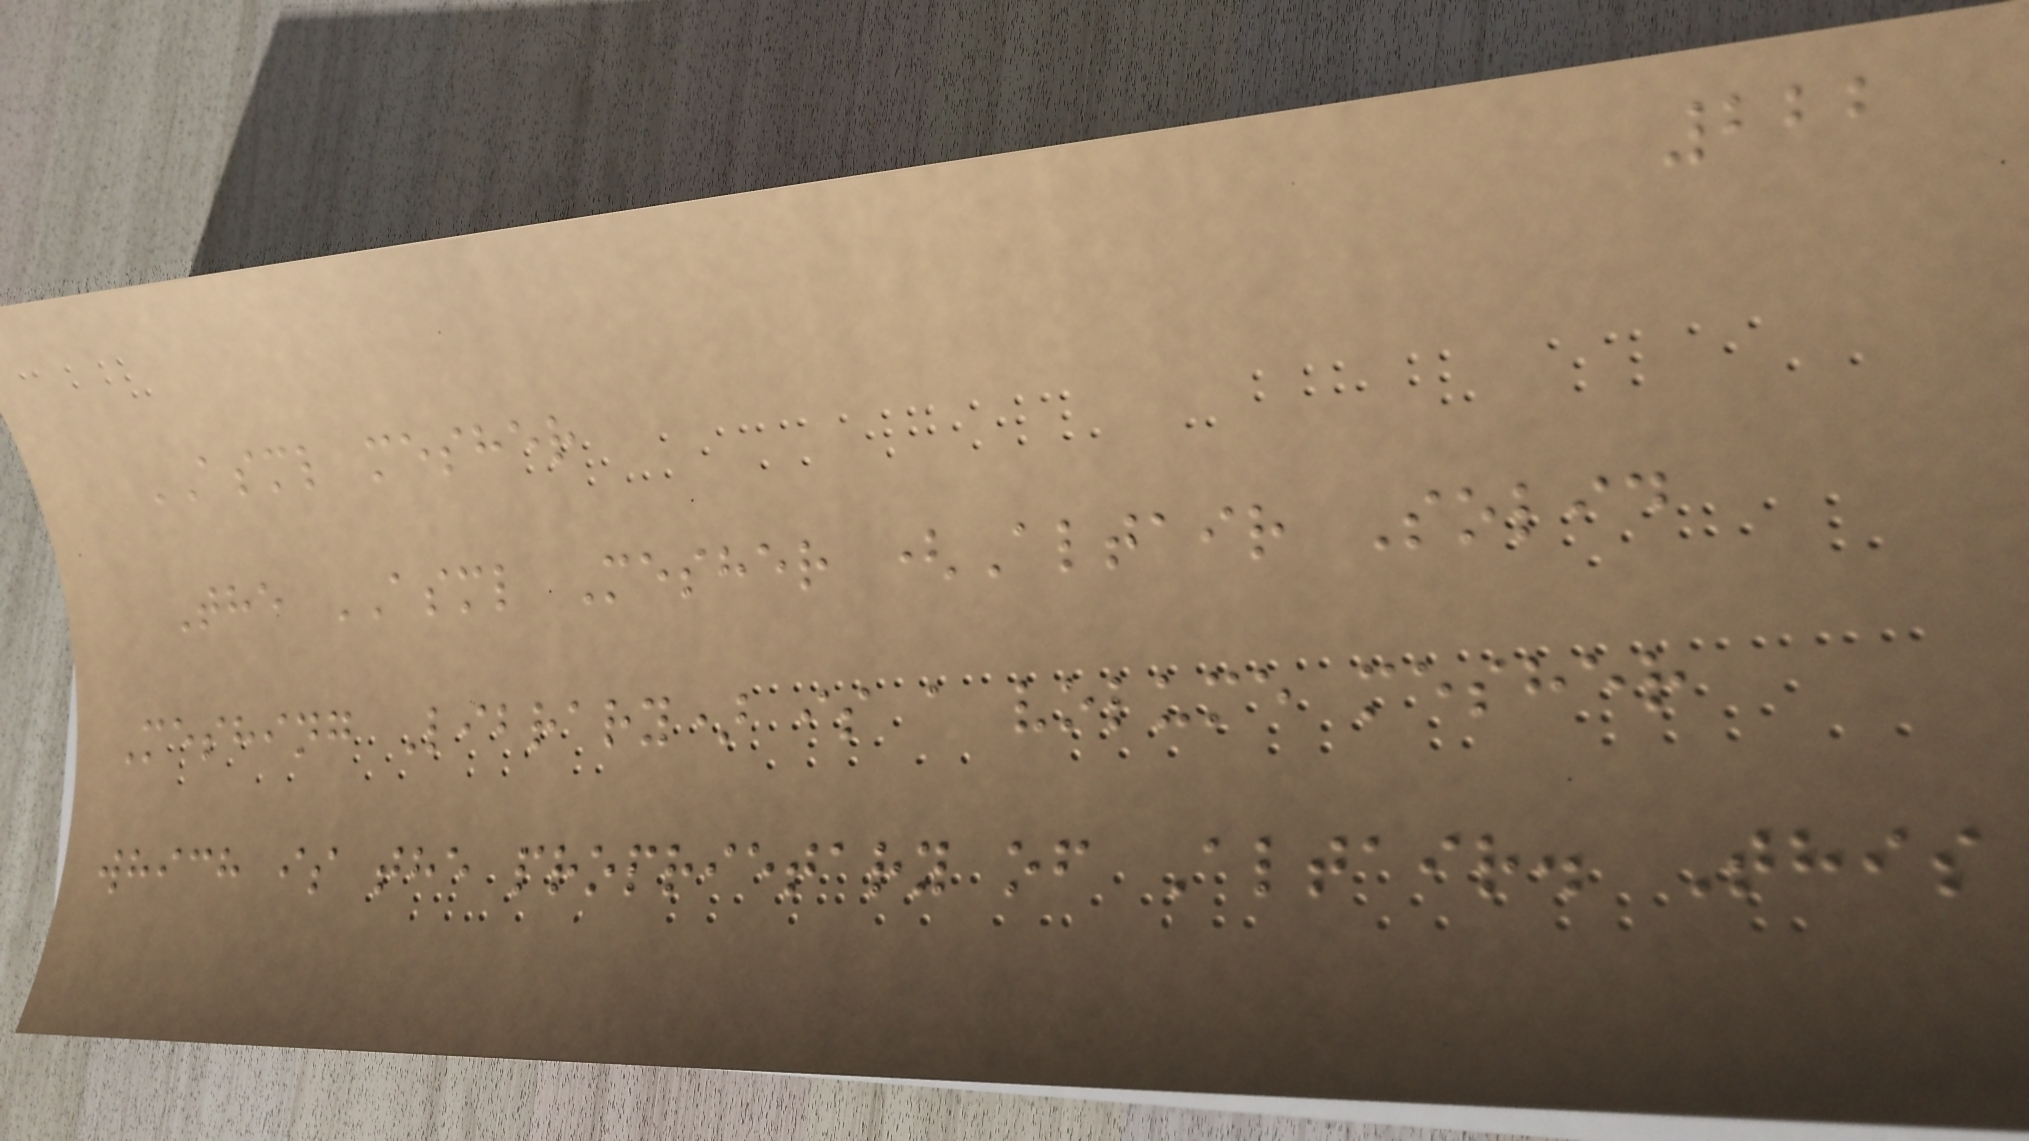222
ASML mesher
The ASML Mesher (Altair Solid
Meshing Library) is a volume mesher
which is the proprietary of Altair. This
